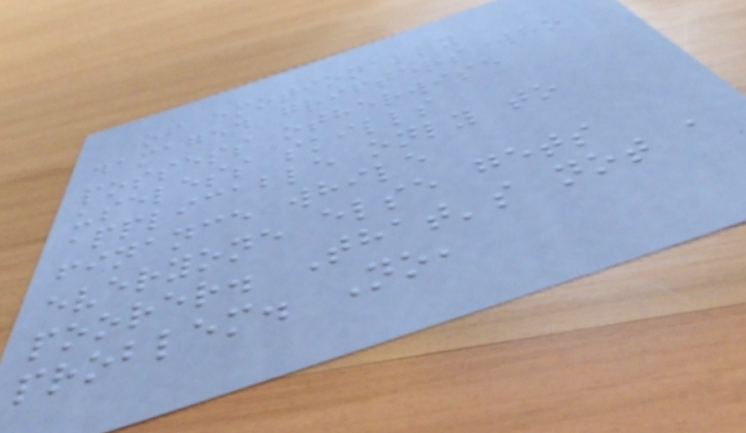of emotionally
damaged grifters who
possess otherwise
useless skills
applicable only to
finance while
everyone else gets
poorer. That's not a
problem. No,
